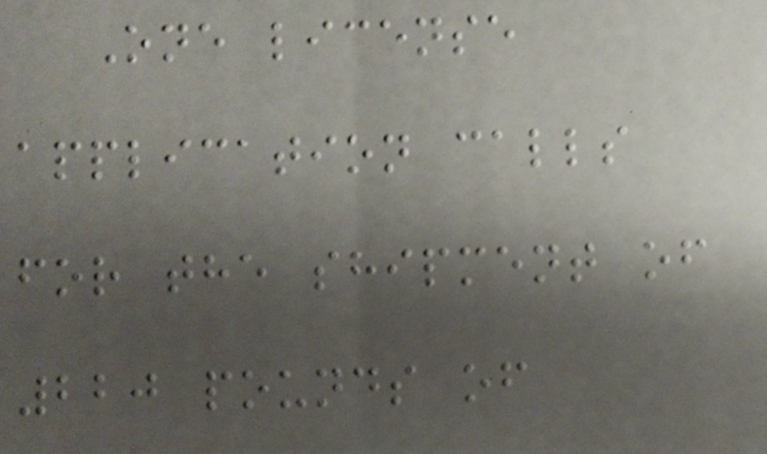One license
application calls
for the shipment of
220 pounds of
